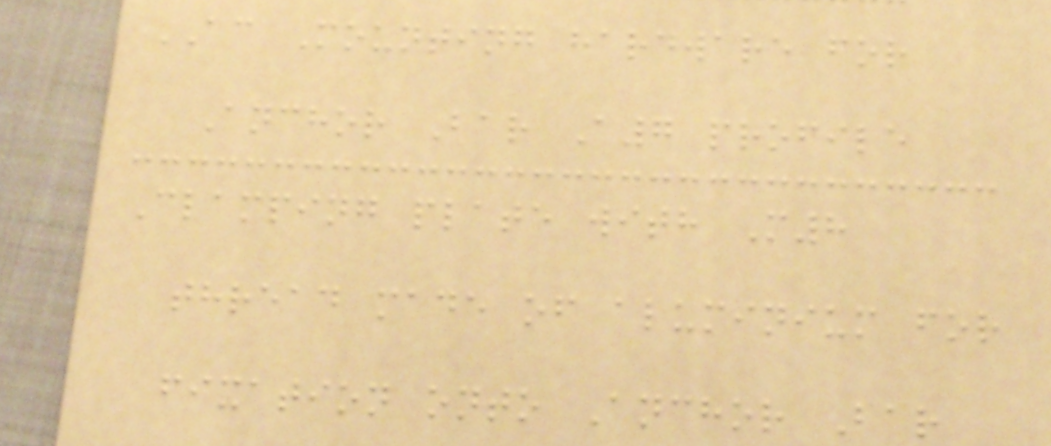AC Mounting hardware for
Anchor Bar A7 profile
Clamping plate with M8
thread made of aluminium for
fixation onto Anchor Bar
